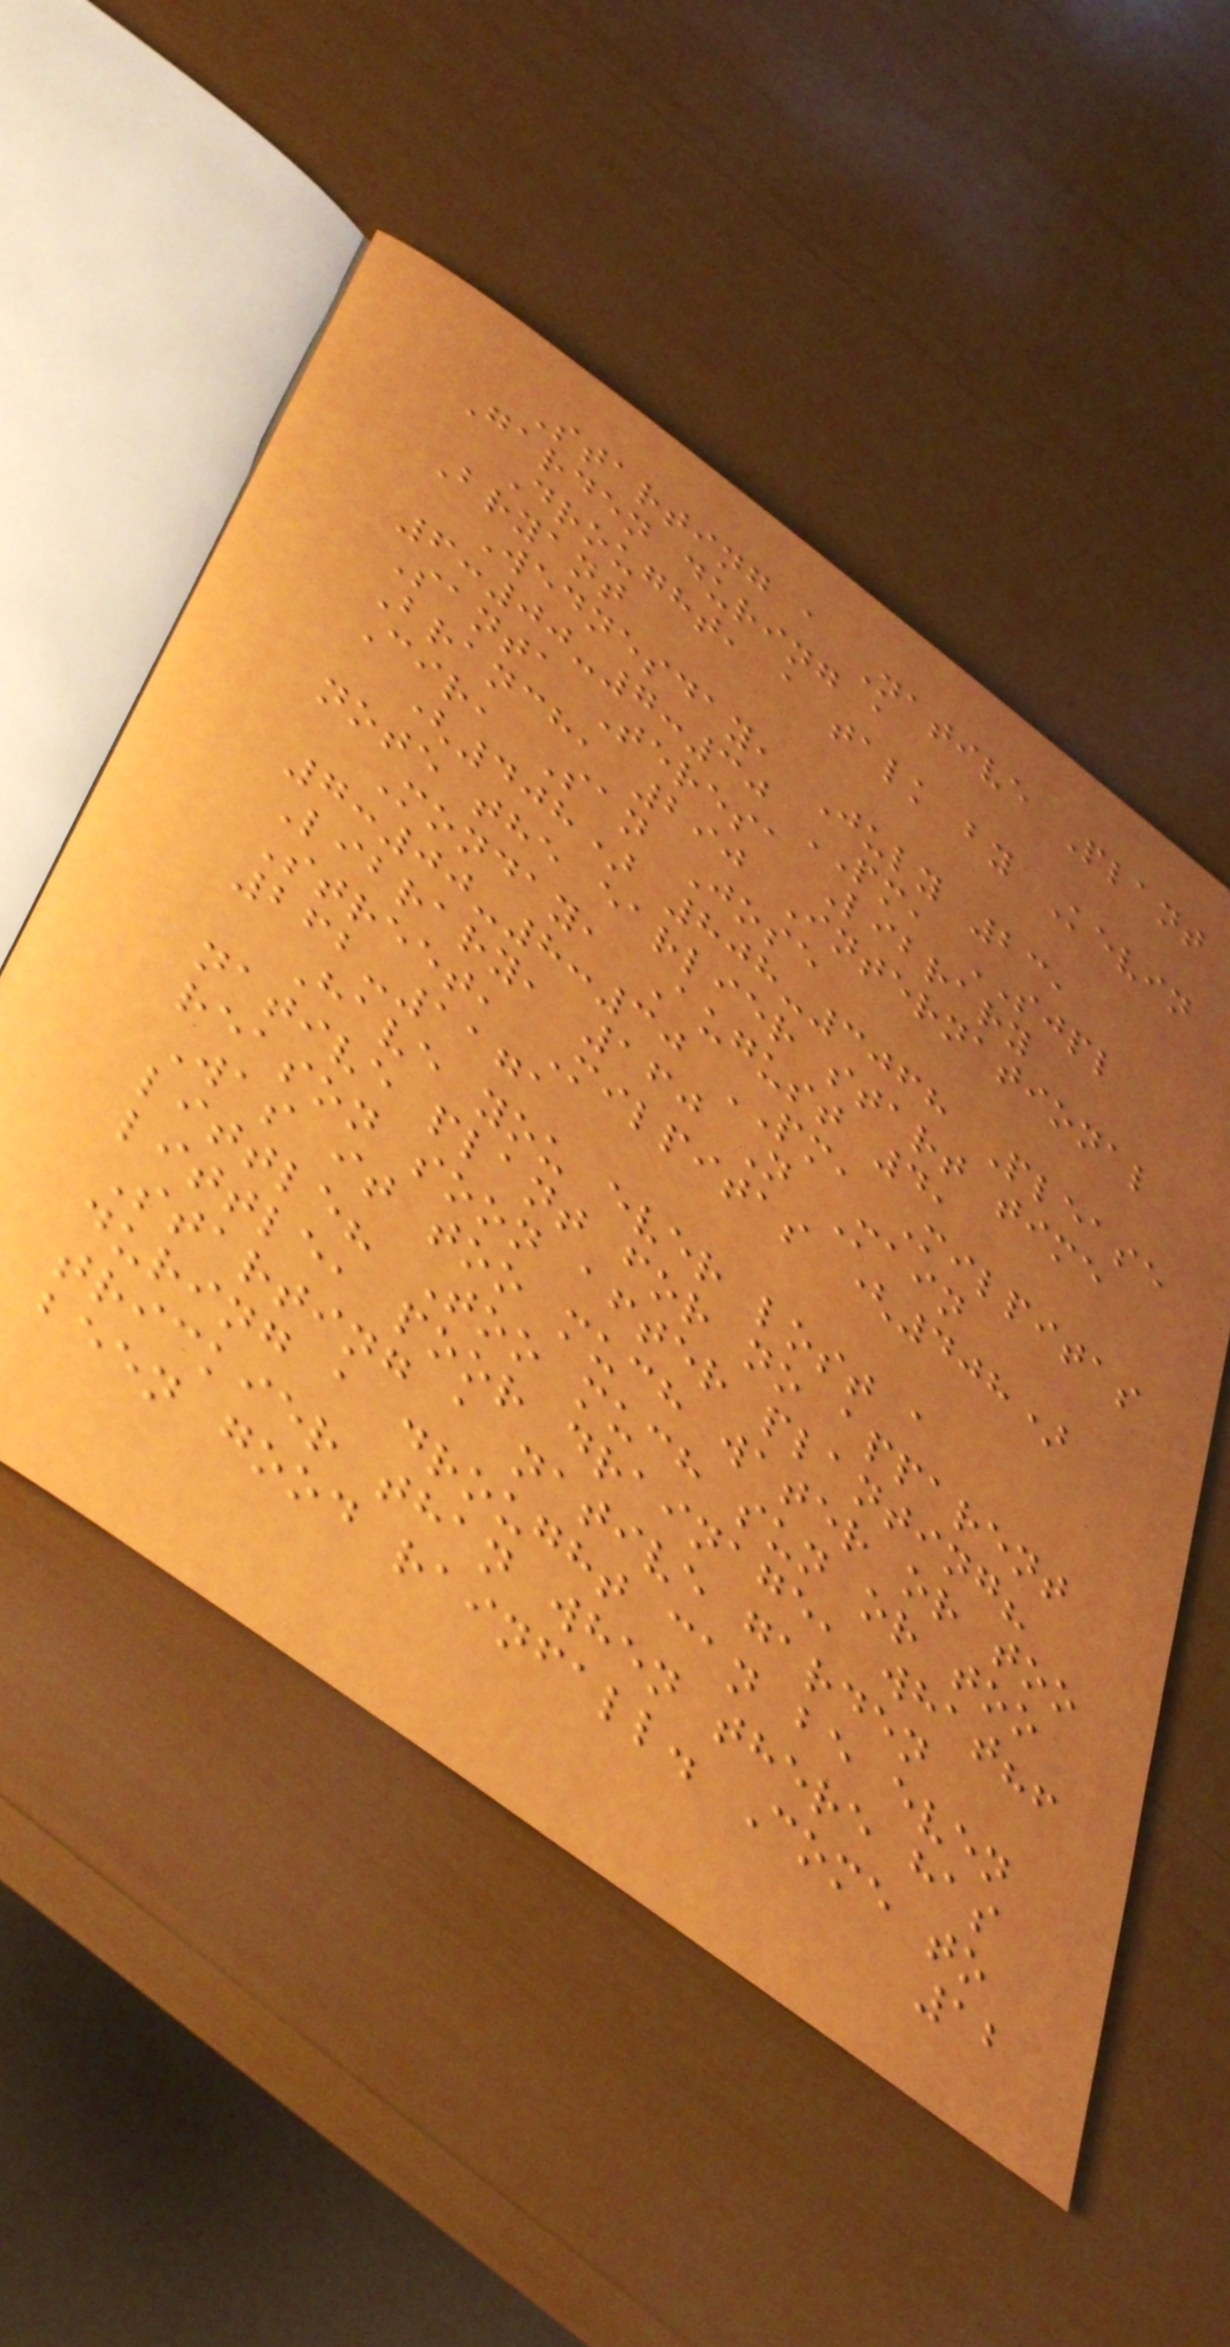Starting a Native Plant
Garden during a
Drought, a talk by Kevin
Bryant
Wednesday, July 23,
6:00-7:30 PM, SJPL
Santa Teresa Library
Branch, 290 International
Cir, San Jose
(408) 808-3068 Please
note the earlier start time
Monday, August 4,
7:00-8:30 PM, Milpitas
Library, 160 N Main
Street, Milpitas (408)
262-1171
Have you ever lost a
native plant for no apparent
reason soon after planting?
Was it too much water or too
little? Too much sun or too
little, poor drainage, what?!
Starting a native garden
during a drought can be even
trickier than when there has
been good rainfall. Come to
12
